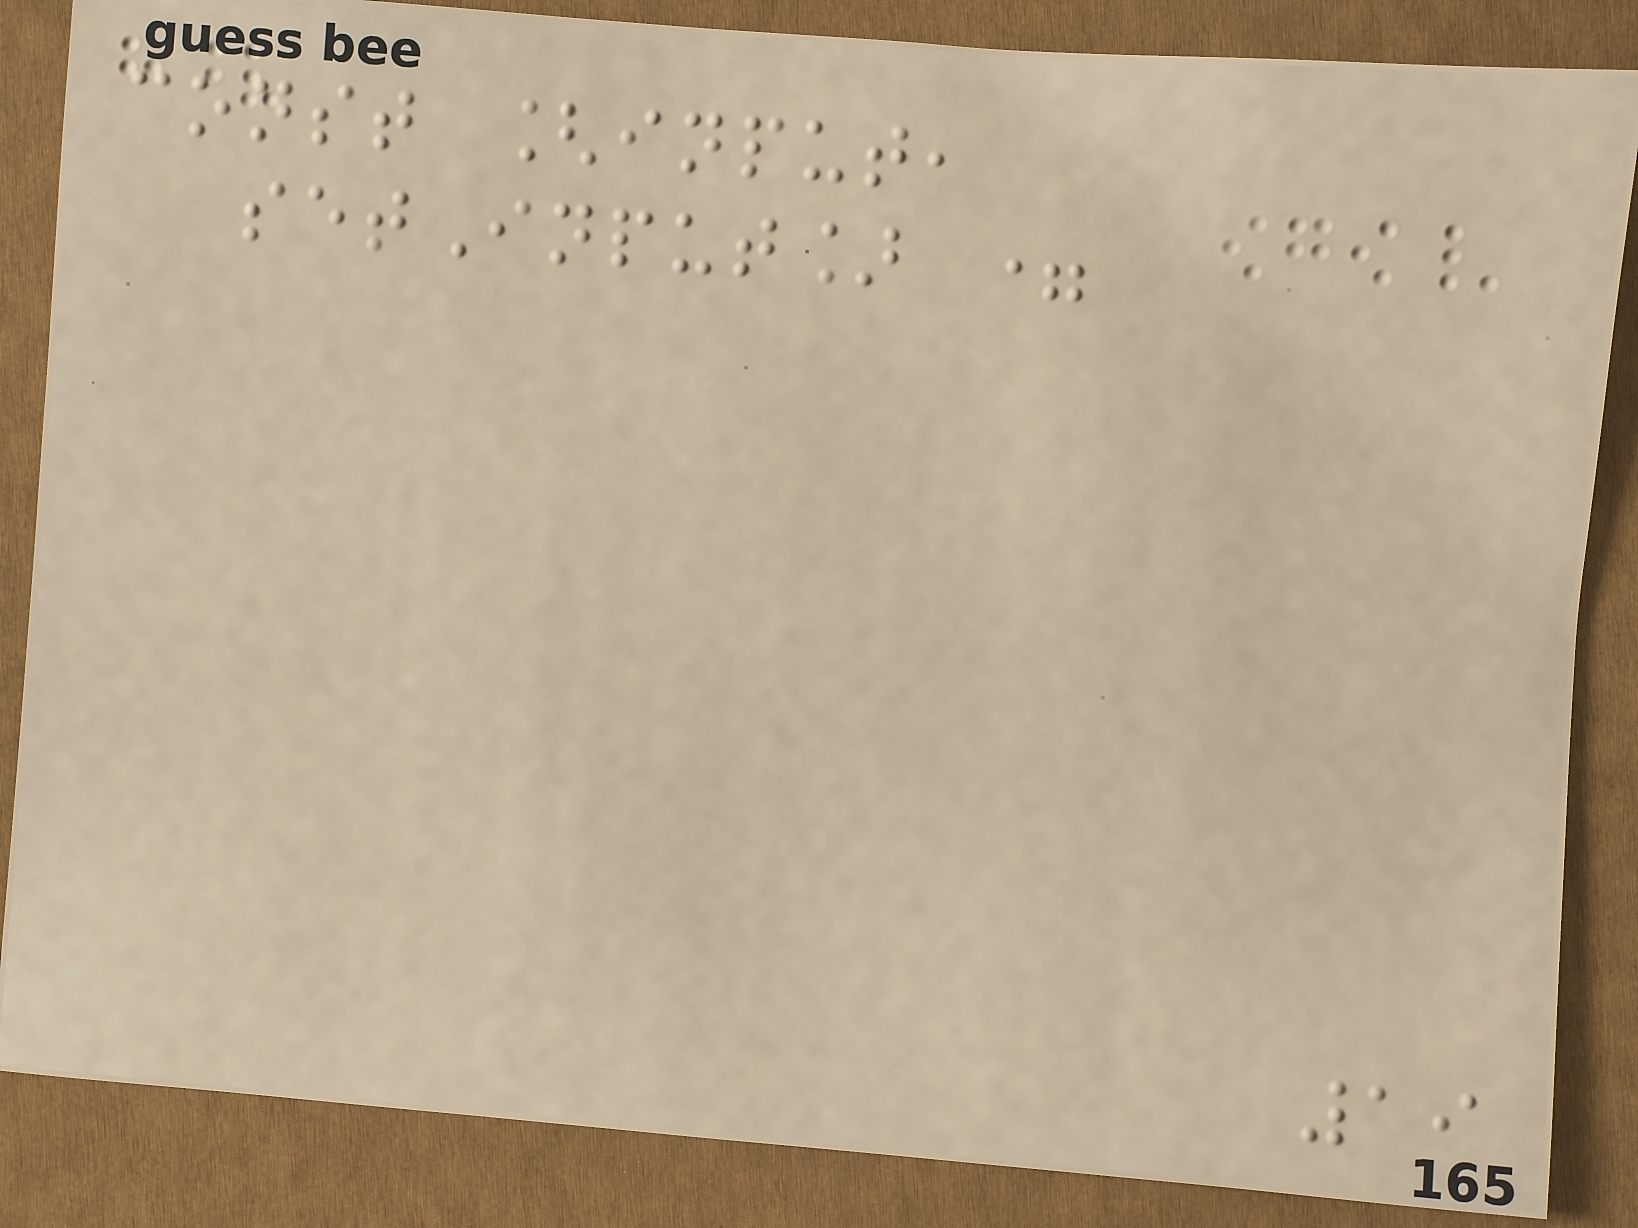const [input,
setInput] =
19
